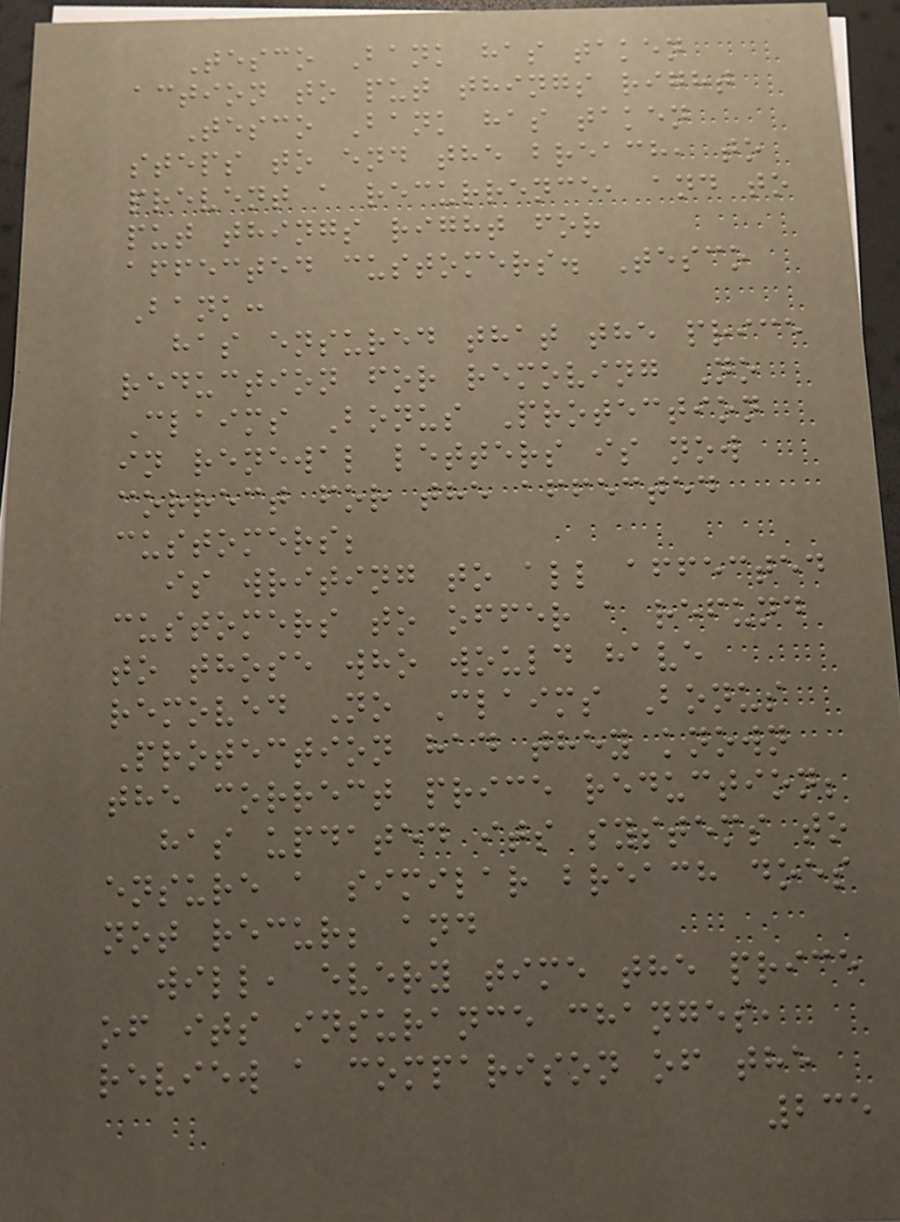Tesco Bank has taken
action to put things right
Tesco Bank has taken
steps to end the breach, to
prevent a recurrence, and to
put things right for
affected customers. Tesco
Bank:
has ensured that the price
reduction for removing No
Claims Bonus Protection
in renewal letters is now
correct for the affected
customers;
is writing to all affected
customers to offer a refund
to those who would have
removed No Claims Bonus
Protection had they known
the correct price reduction;
has updated its systems to
ensure a similar breach does
not recur; and
will, every time the price
of its insurance changes,
review a comparison of the
235
